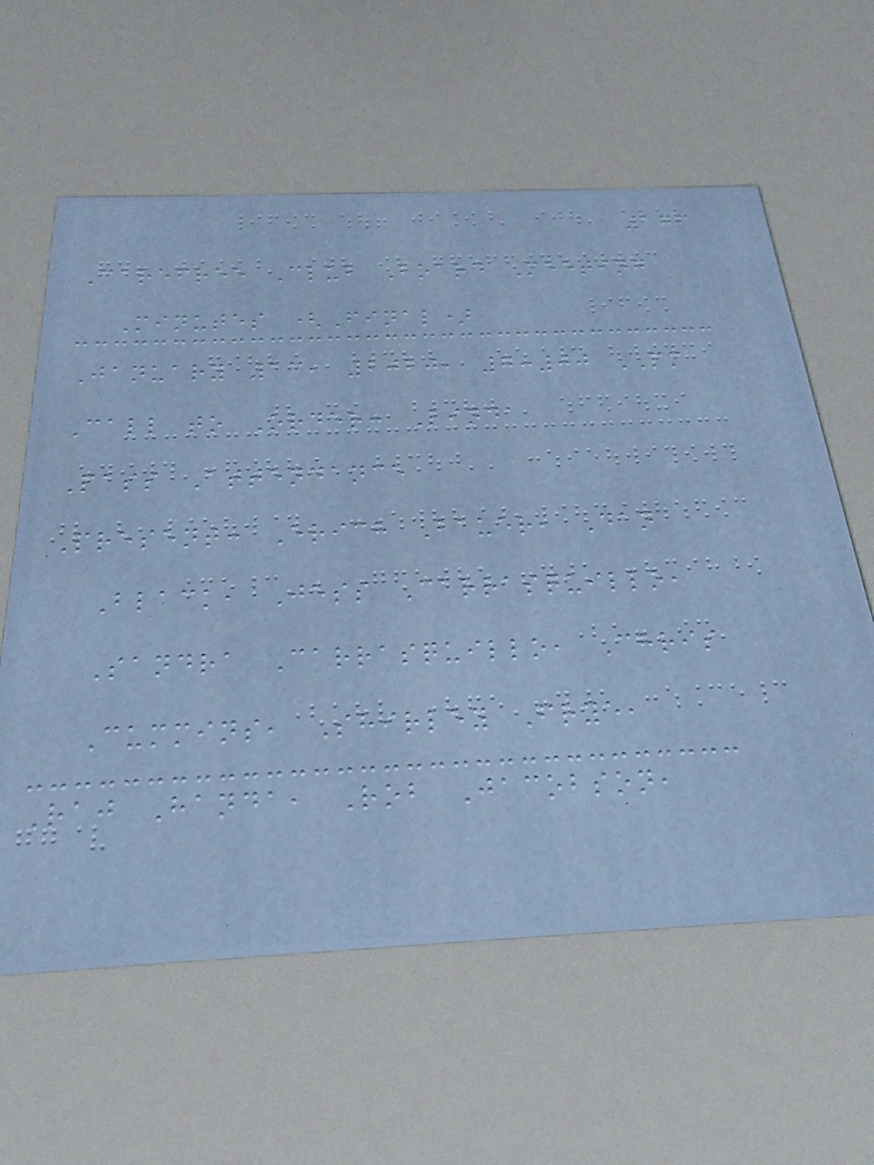176
Carefree Club Board Meeting
Minutes (Final)
January 13, 2020, 7:00 PM
Call to Order: Linda
Pass Attendance
Present: Erich Bauer, Dan
Black, Jess Carrasquillo,
Sandra Carrasquillo, Chris
Cummins, Shirley Frye,
Raj Handa, Rob Jacobson,
